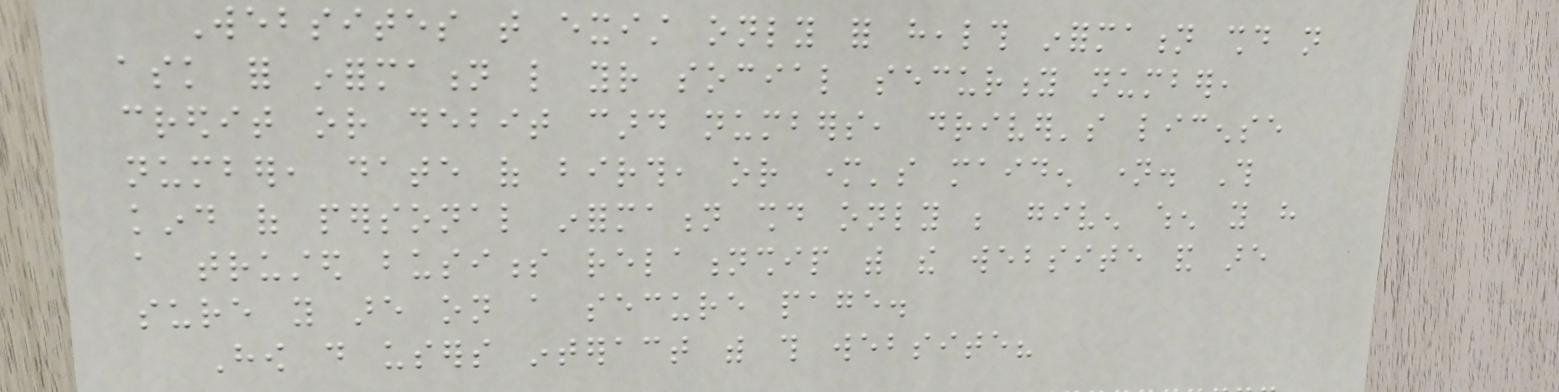Websites that exist only for health information should not
ask for information like your social security number,
credit or debit card numbers, driver's license
number, date of birth, or mother's maiden name. This
kind of personal information should only be given when you have
a trusted business relationship with the website and are
sure you are on a secure page.
How do users interact with this website?
